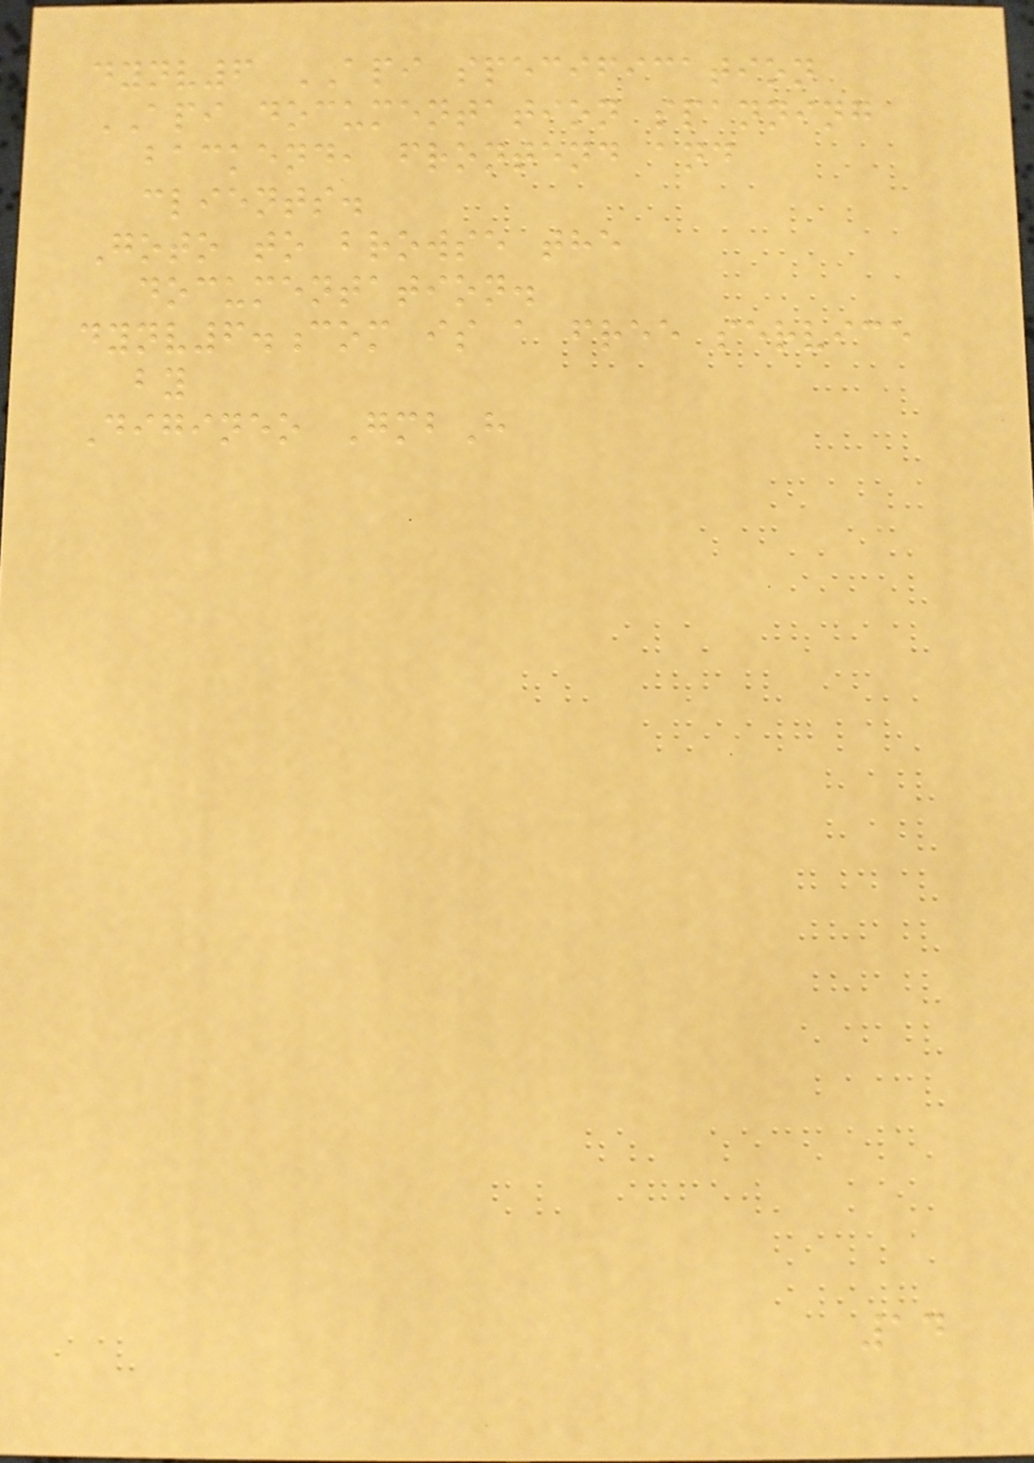dynv6 API specification
API documentation spanning
backend, frontend and
clients.
Goto to browse the
documentation.
dynv6.com is a free service
by
Digineo GmbH
14
